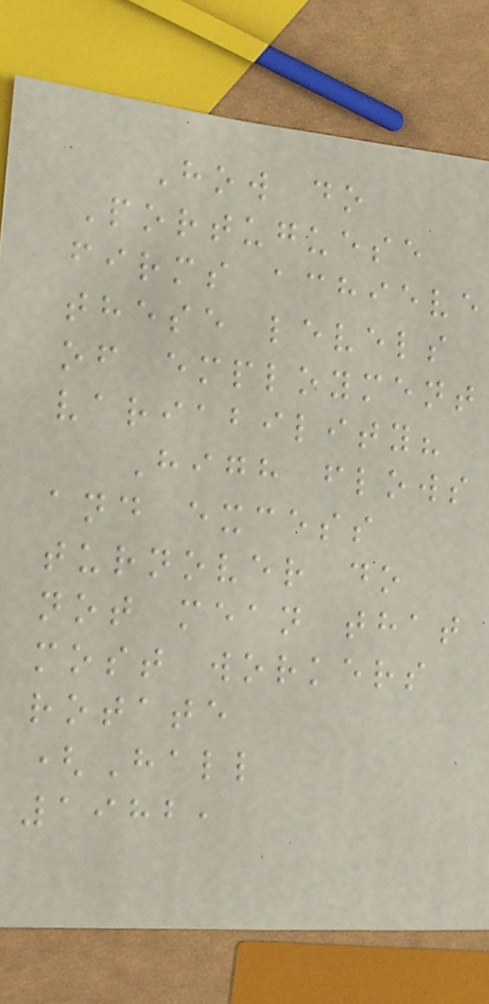How do
Portuguese
firms achieve
these levels
of employment
variability?
High flows
and excess
turnover do
not mean that
most workers
rotate
(Hall
1982,
